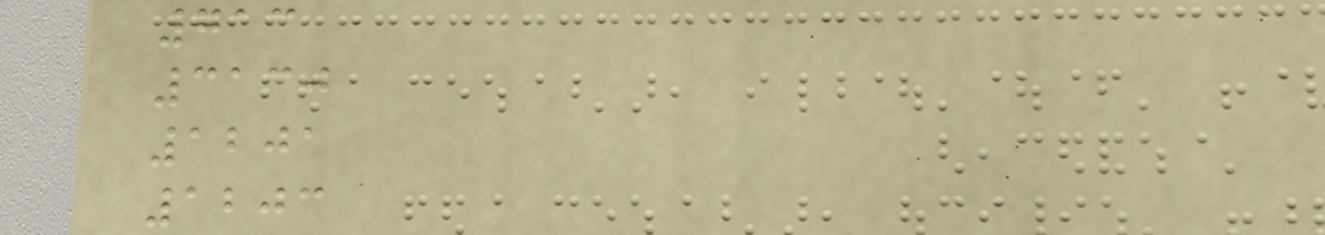713
3130
1201
1203
